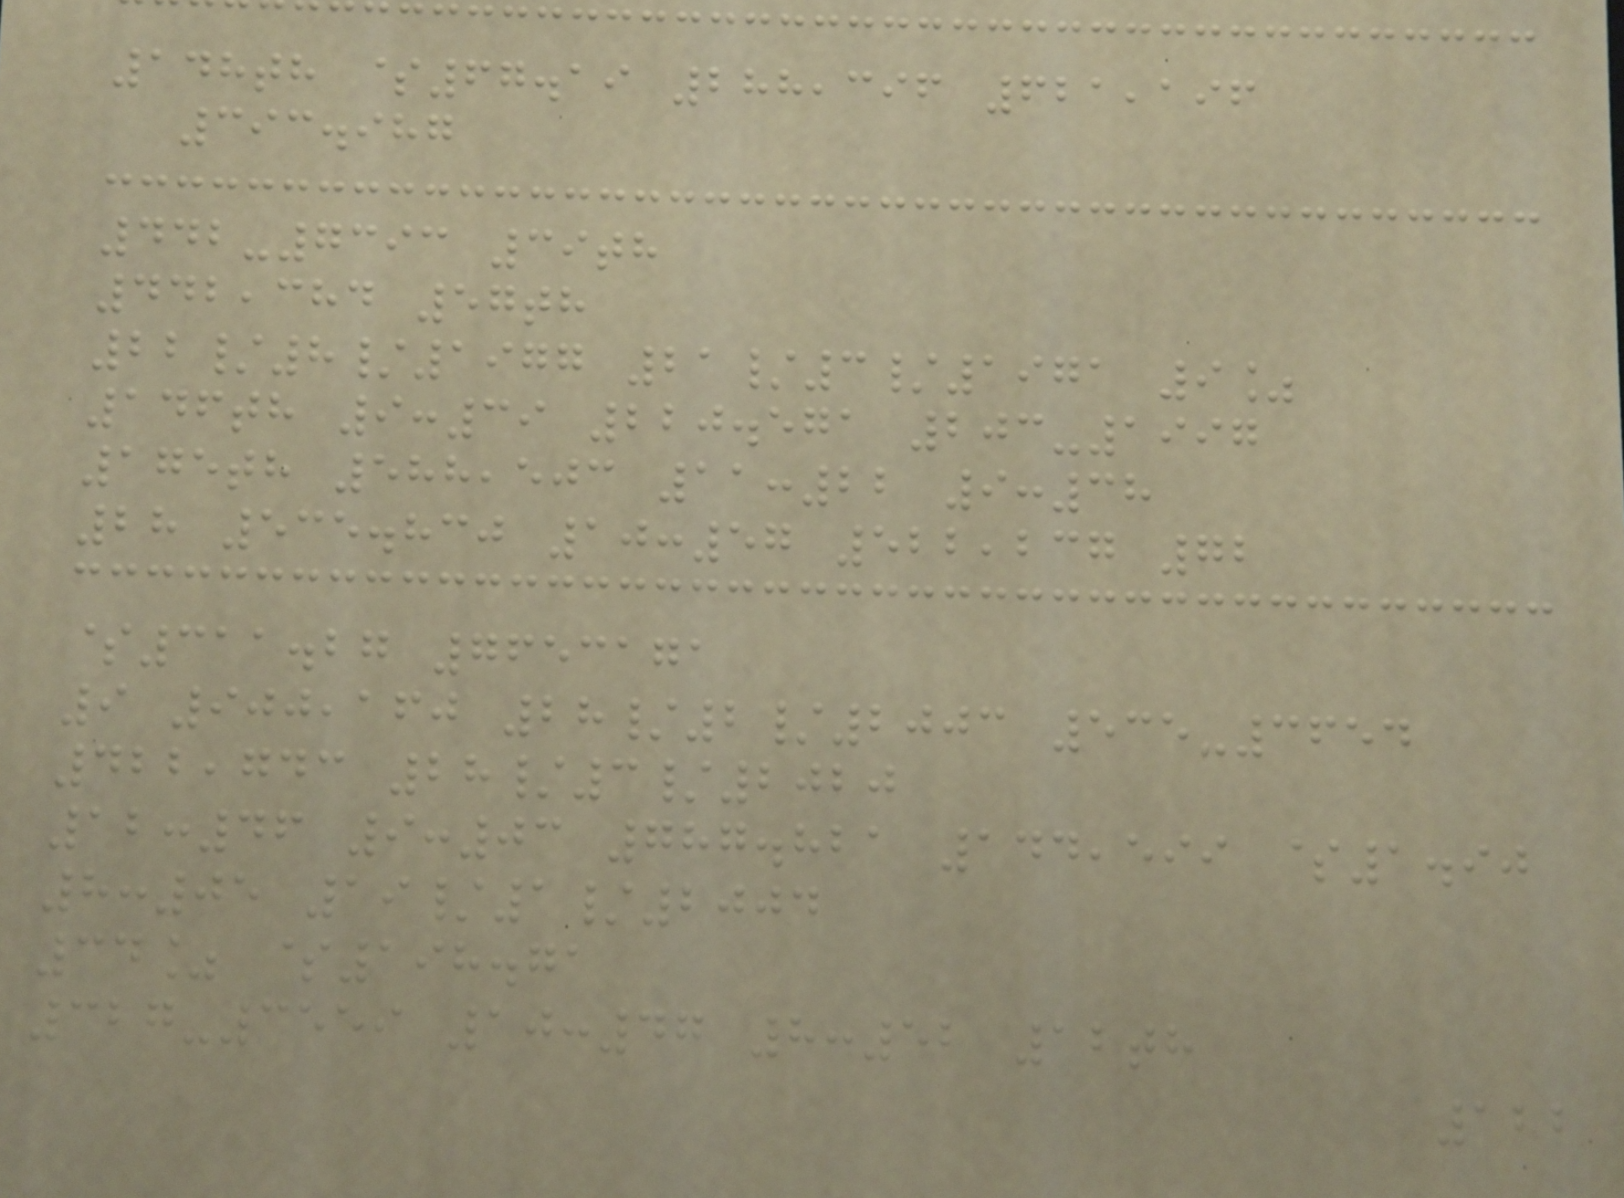148th $67.19 288,396 621,196
393.987
442-7393 39th
442,384 57th
22/8/1977 21/3/1971 9%
146th 9:39 220.571 203-1997
175th 588,503 11:22 9:38
28 535.830 10:57 522,237 72
$311.27 7653171
9 900,160 28/2/2003 535-3654
422,743 28/3/2020
12:46 9:03 787.821 144,599 $1.90
8:05 19/1/2004
34% $198.71
327-3559 10:47 8:52 12th
122
